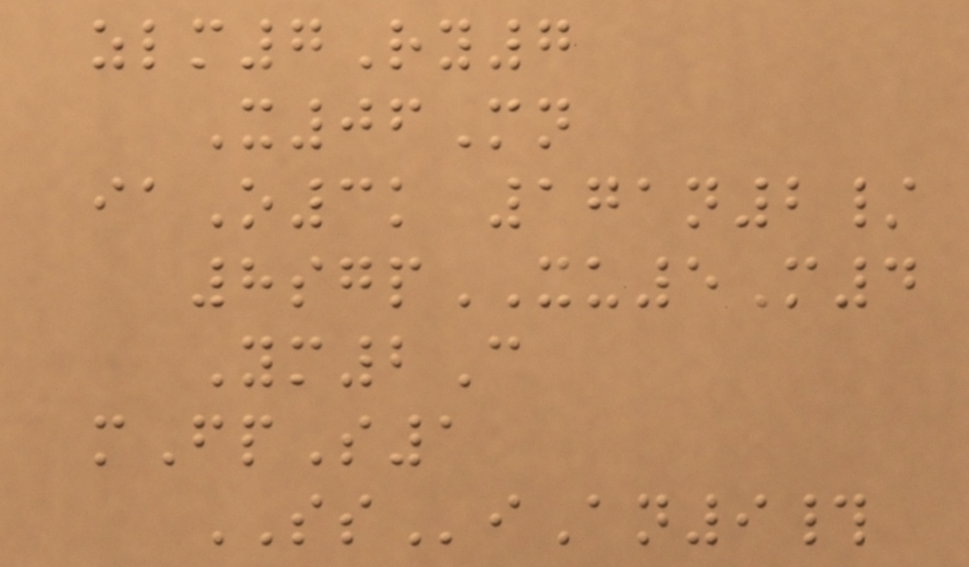zlm7Ry7
X06Mn
iaO3k 171n2/
8sgpXU5M4
Ym2C
mFpS1
SSiAn9#
